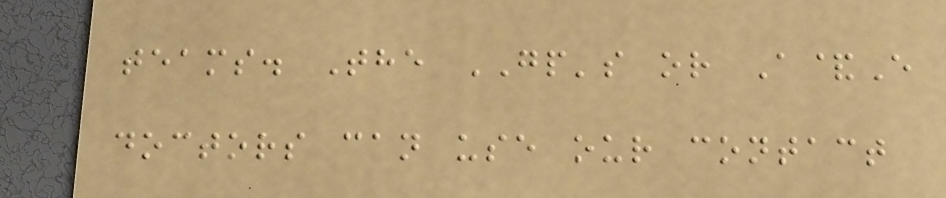teams. The GP's or A&E
doctors can use our contact
